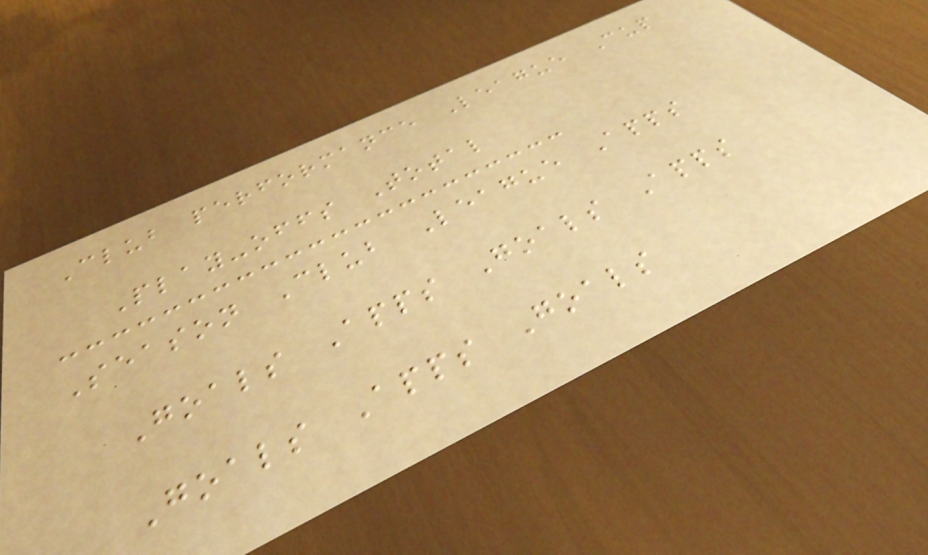Club performance League Cup
Play-offs Total
Season Club League Apps
Goals Apps Goals Apps
Goals Apps Goals
